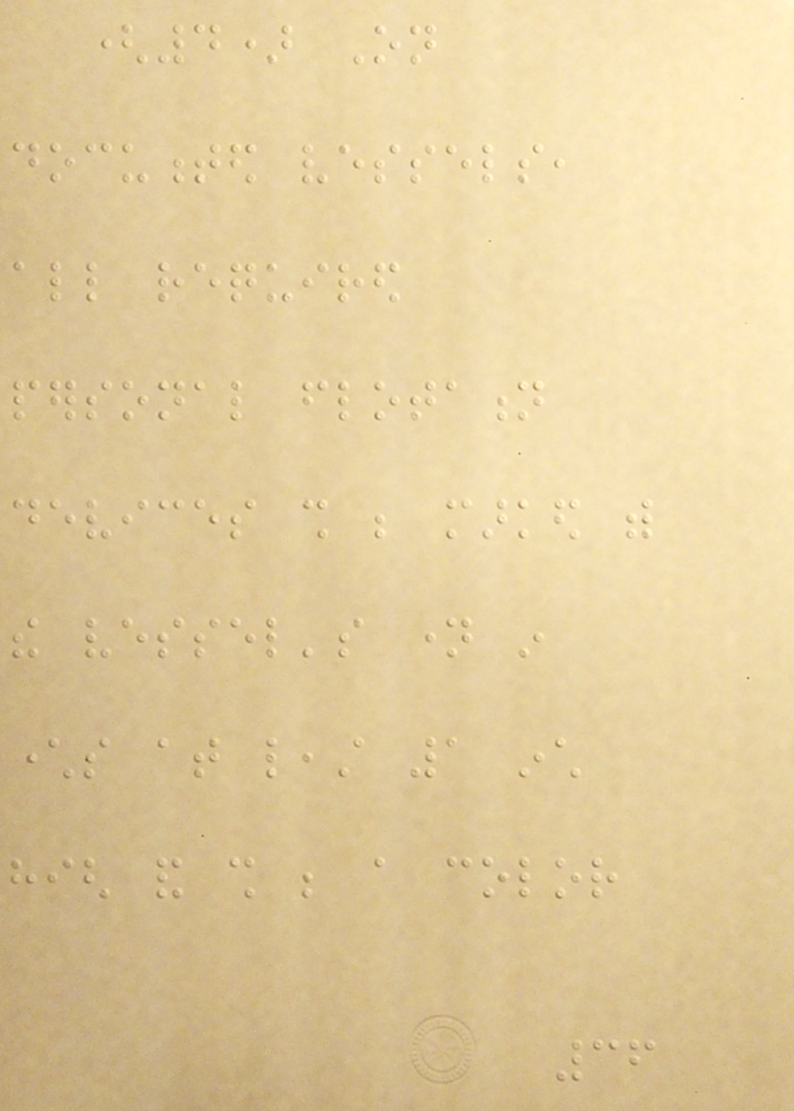(4) On
documented vessels,
all required
personal flotation
devices shall be marked with
the vessel's name in
characters at least 1 inch
high and shall be a color
36
